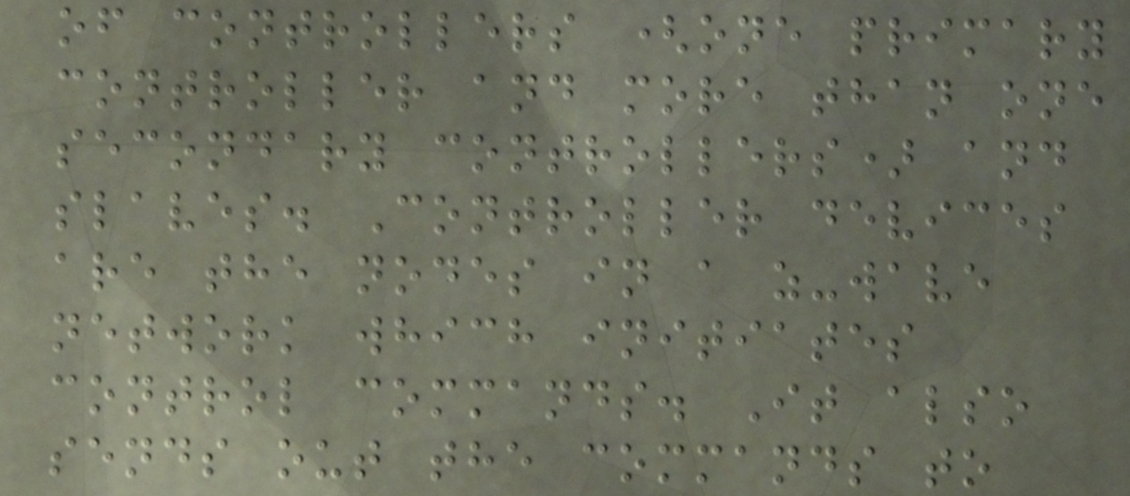of controllers (one primary
controller and more than one
secondary controllers) and
slaves. Controller devices
are the nodes in a z-wave
network which initiates
control commands. It also
sends out the commands to
